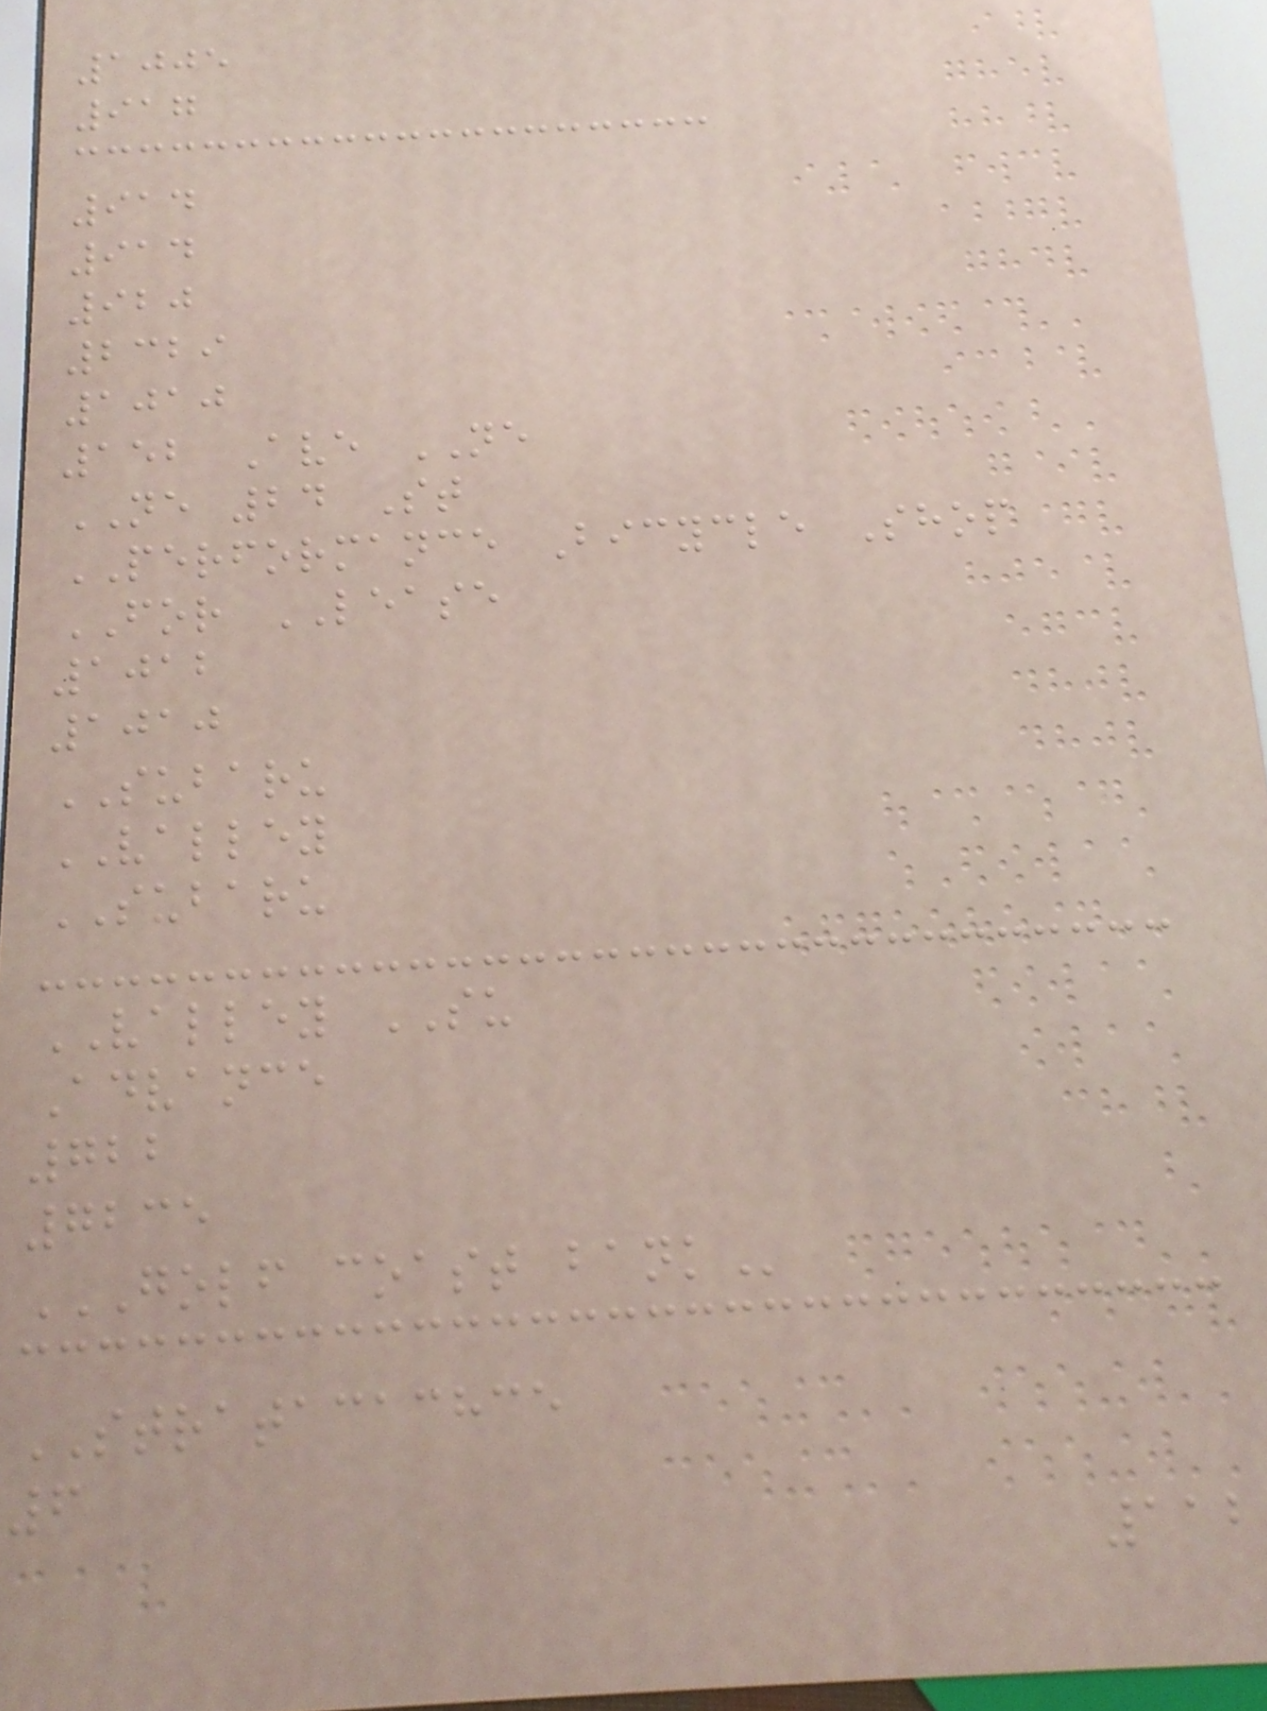1005
917
914
914
920
2329
1010
152 Ave NE
NE 24 St
PERFORMANCE Bicycle Shop
FOR LEASE
1012
1010
SUBARU
VALLEY
SUBARU
VALLEY SU
Advance
722
7235
GOLF COAST BANK
STRATACACHCE
6
112
